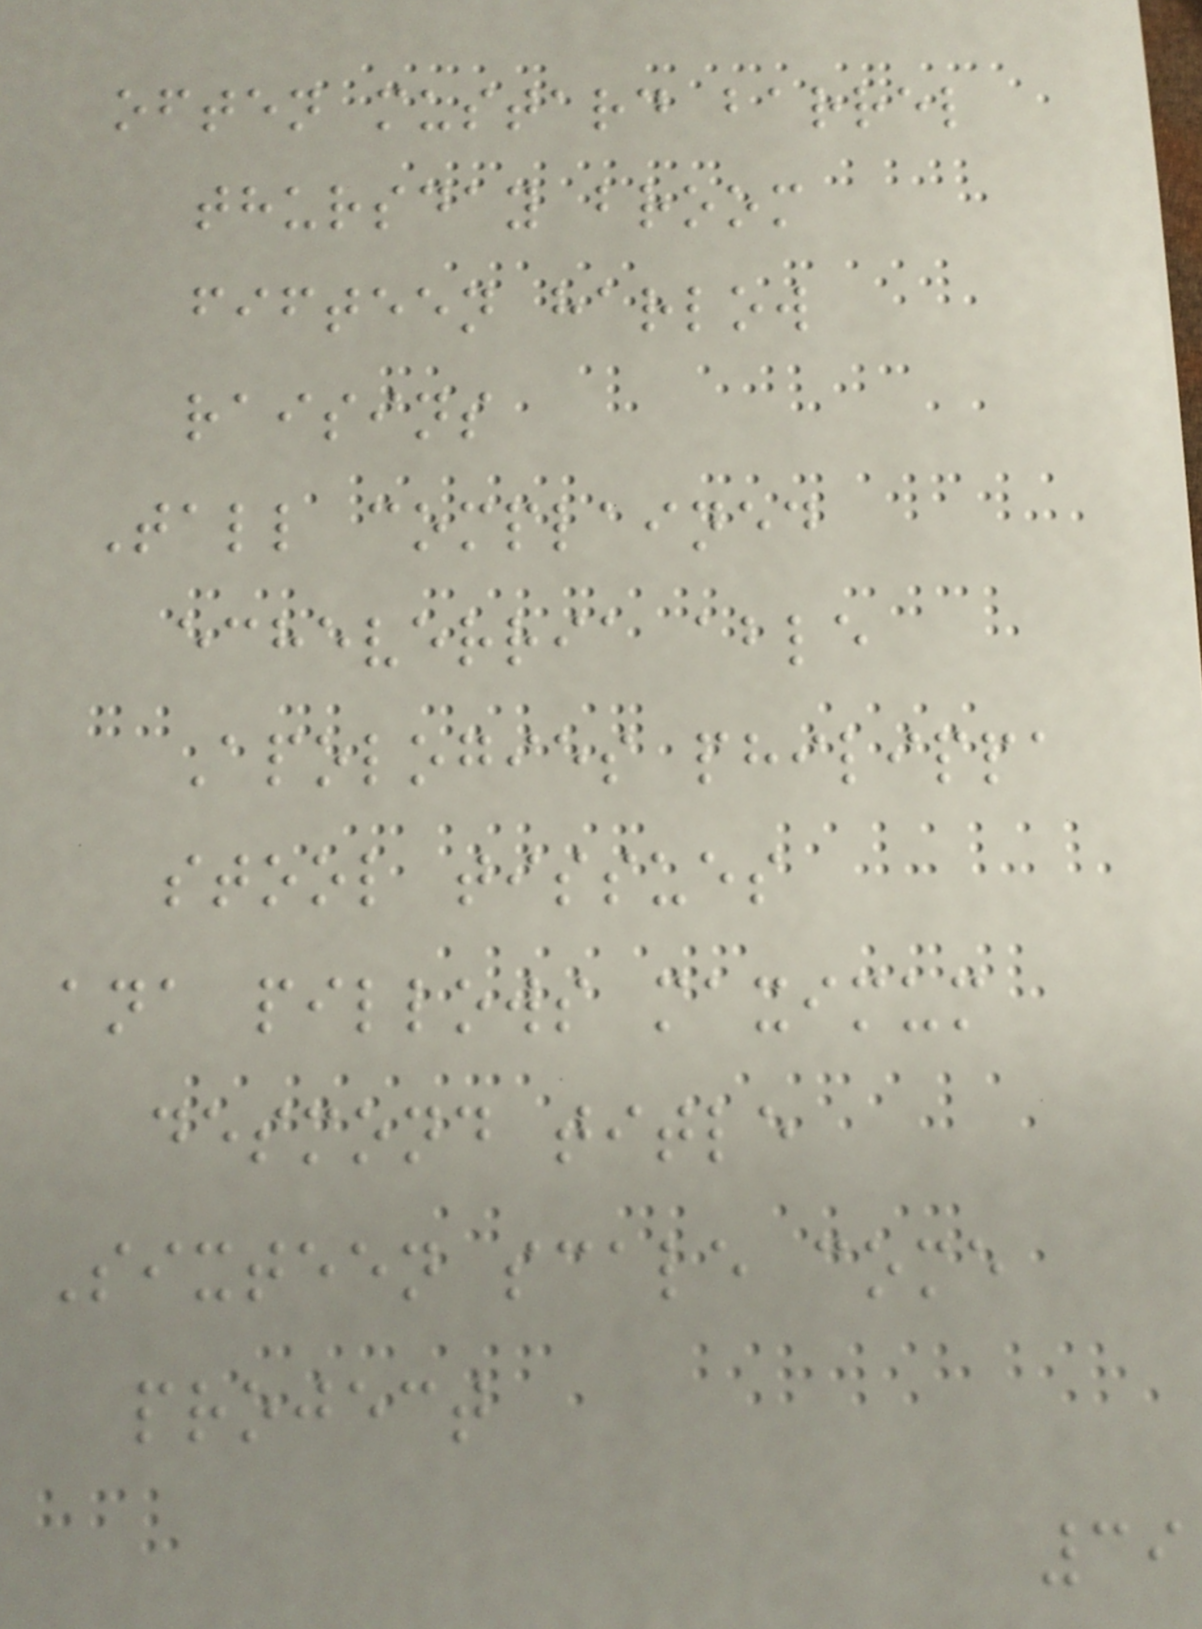often mustard barrel
thursday broom
fifteen harlow
raisins
Tall complained
echeverria able
Apologies philippa
stool tissues
ana pillows maximum
desmond title
Sixteen scale come
project
39
